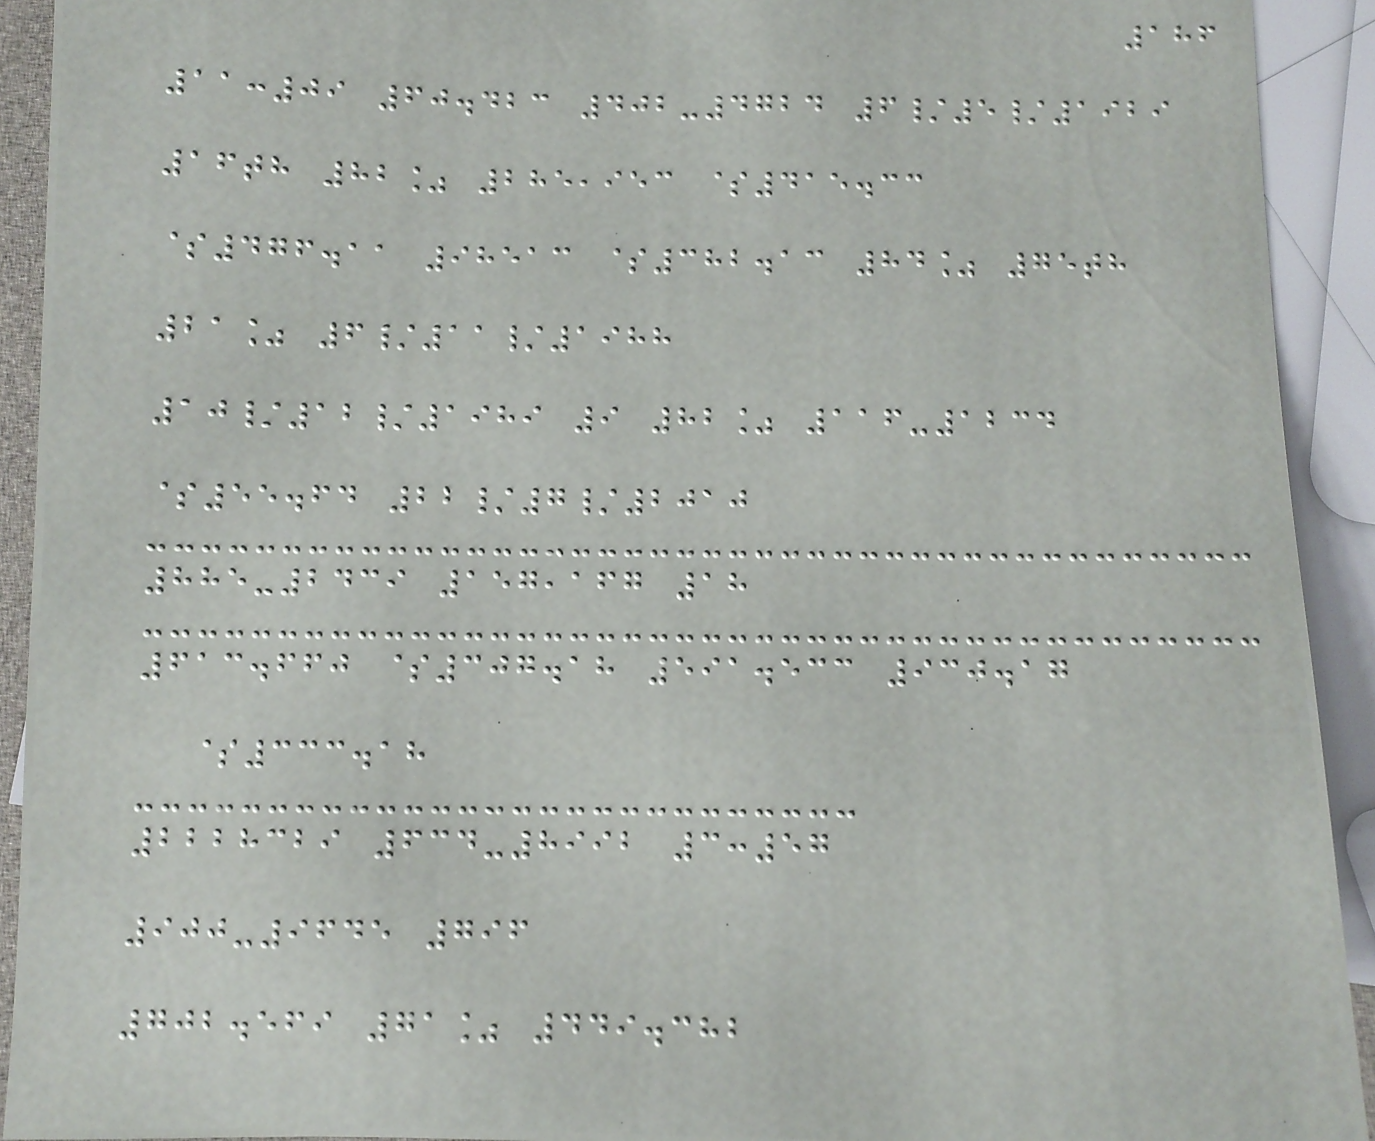186
11:09 60.423 402-4724 6/5/1929
16th 82% 285,953 $415.33
$476.11 98513 $382.13 84% 75th
21% 6/11/1988
10/12/1989 9 82% 116-1234
$55.64 22/7/2010
885-2439 157,167 18
613.660 $307.18 591.533 930.17
$333.18
2228329 634-8992 3:57
900-9645 796
702.569 71% 449.382
